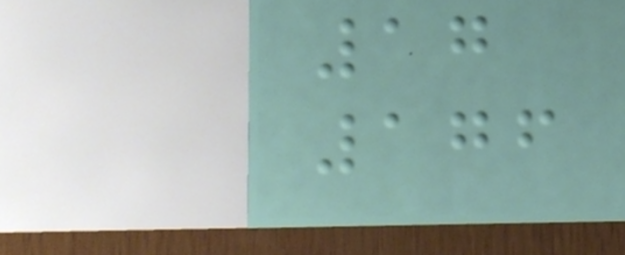17
176
